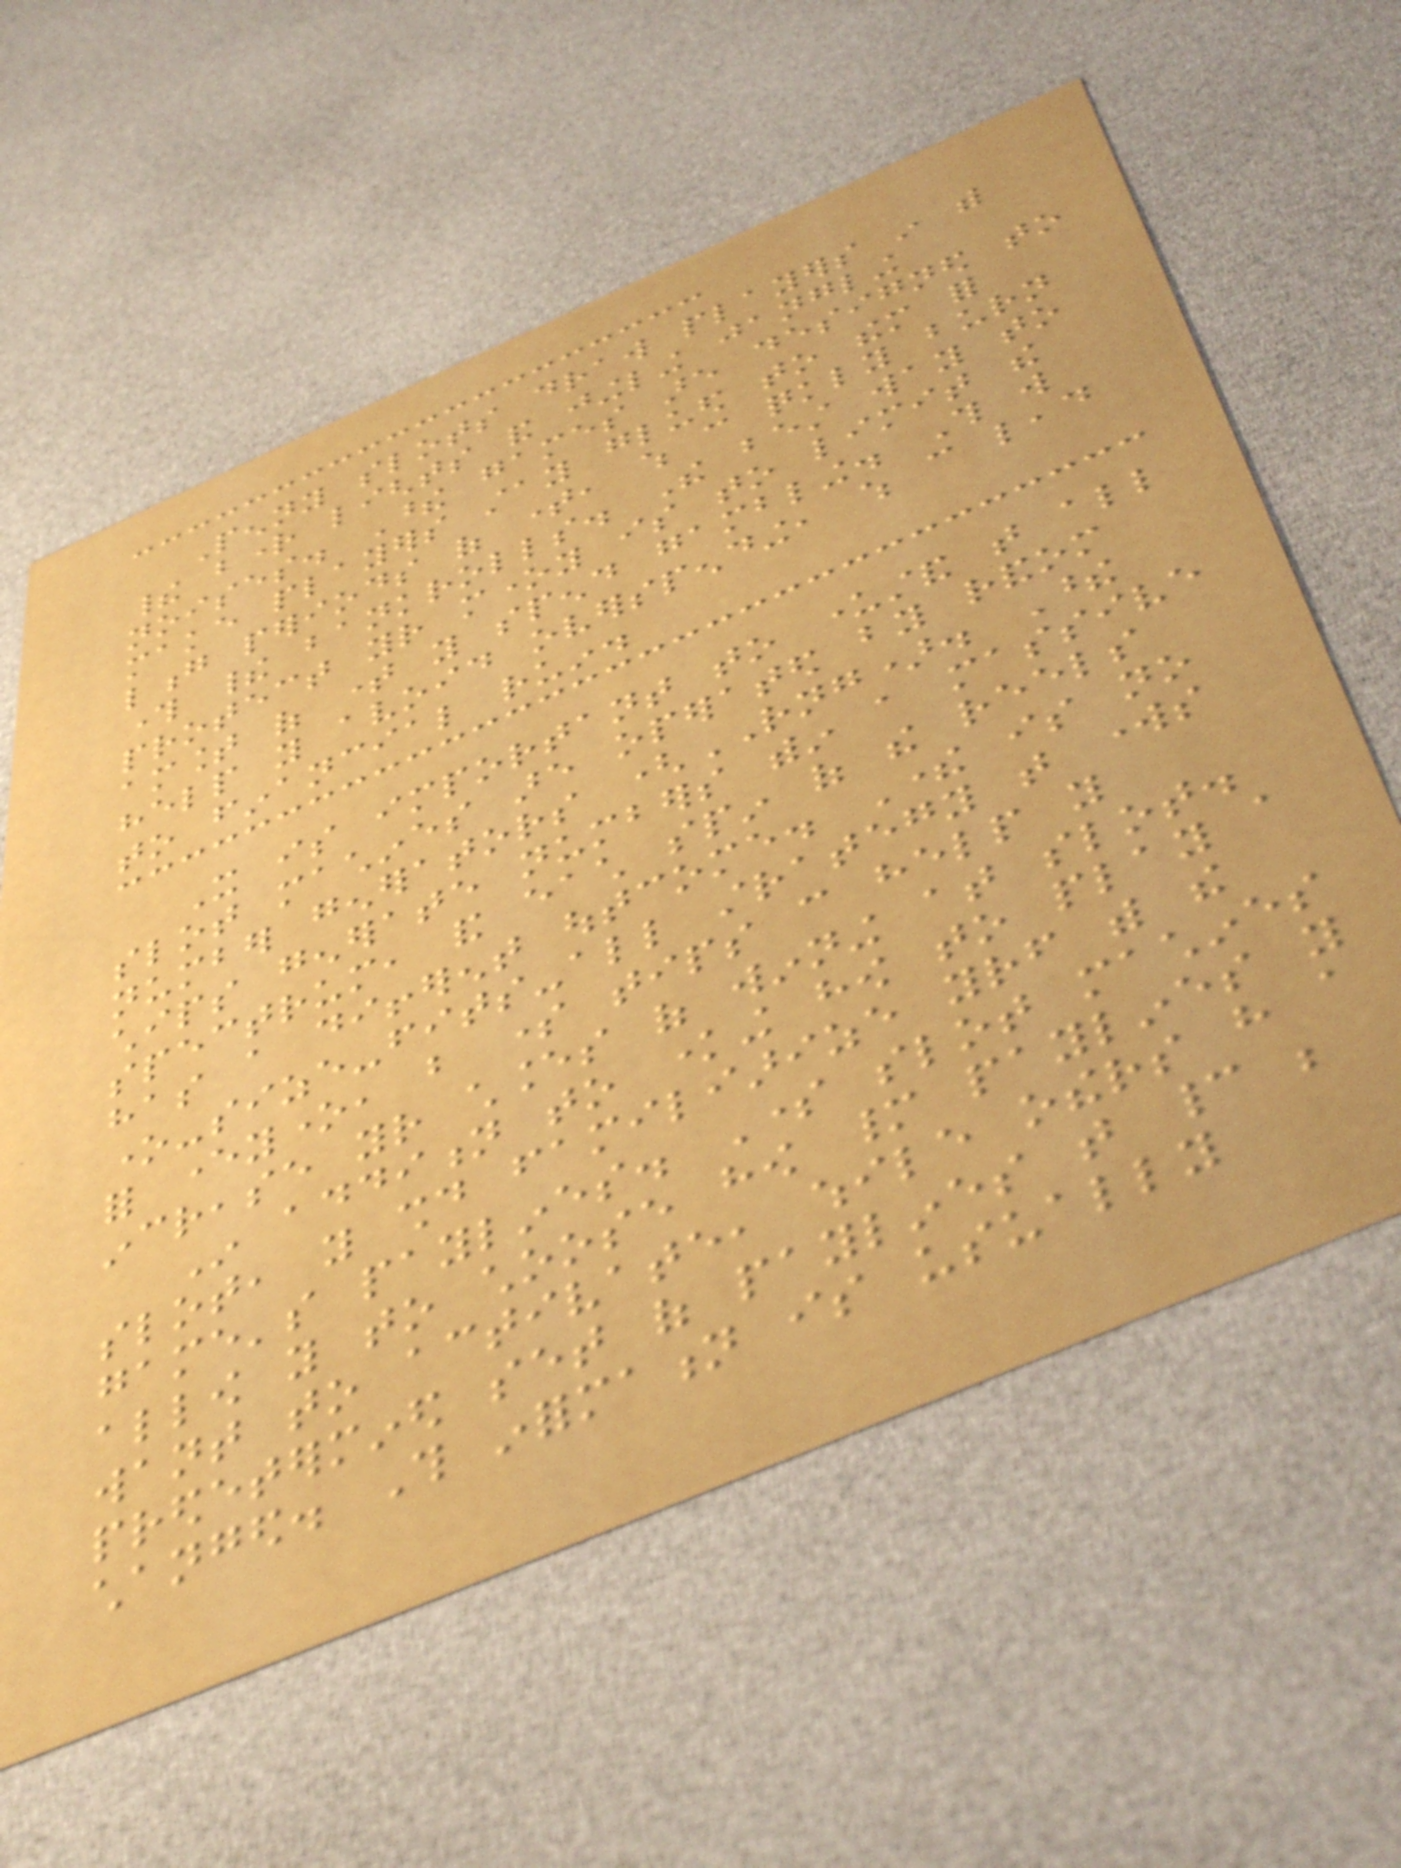Penny slots draw players in with
their bright lights and jingling jangling
noises. These games are designed to
make players stay glued to them for
long periods of time, which can quickly burn
through their bankrolls. The best way to
protect your money is to limit the
amount of time you spend gambling. This will
help you avoid overspending, which can lead
to financial ruin.
It is important to understand that all
slot machines are operated by random
number generators (RNG). These
chips generate numbers within a massive
spectrum, and each spin of the reels
has a different outcome. There is no
one-size-fits-all strategy that works
for everyone, but some tips can help you
increase your chances of winning at slot.
In addition to knowing how to play a
slot, you should familiarize yourself with the
game's paylines. Some slot machines
allow you to choose how many paylines you
want to activate, while others have a
predetermined set of paylines that cannot be
changed. This information is usually
